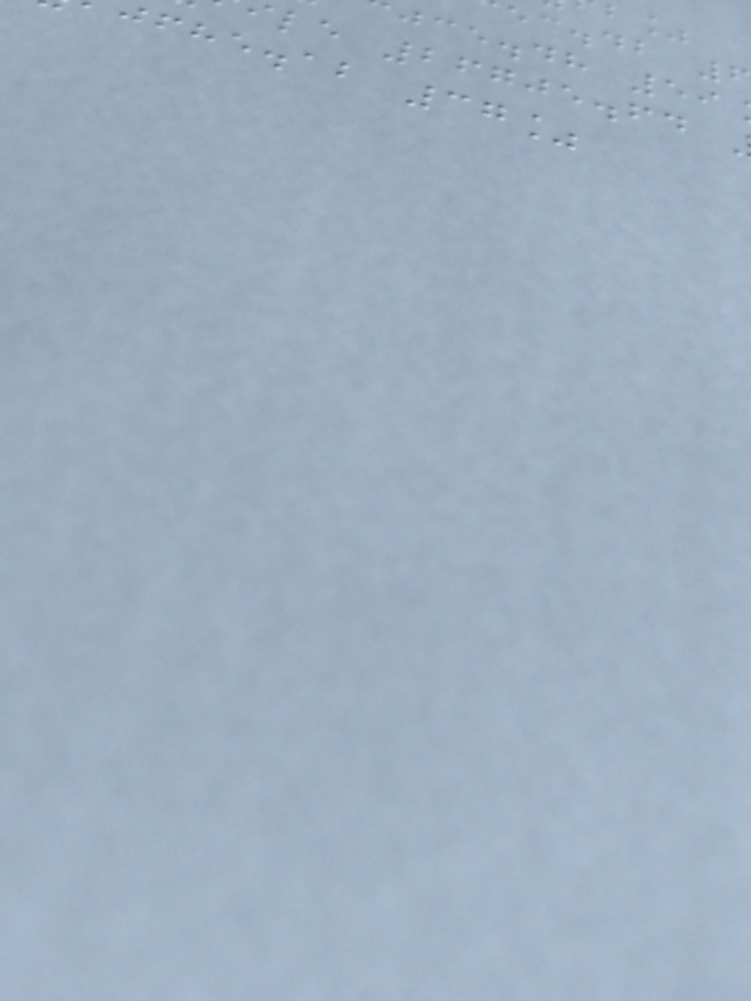jce.dh 59
le 26705.64
jfhe.ab 37%
